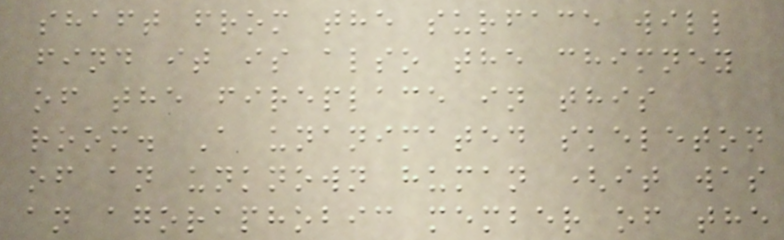shaft from the surface will
find it is also the chimney
of the fireplace in this
room. A unanimated skeleton
of an unknown human (it was
an agoraphobic member of the
